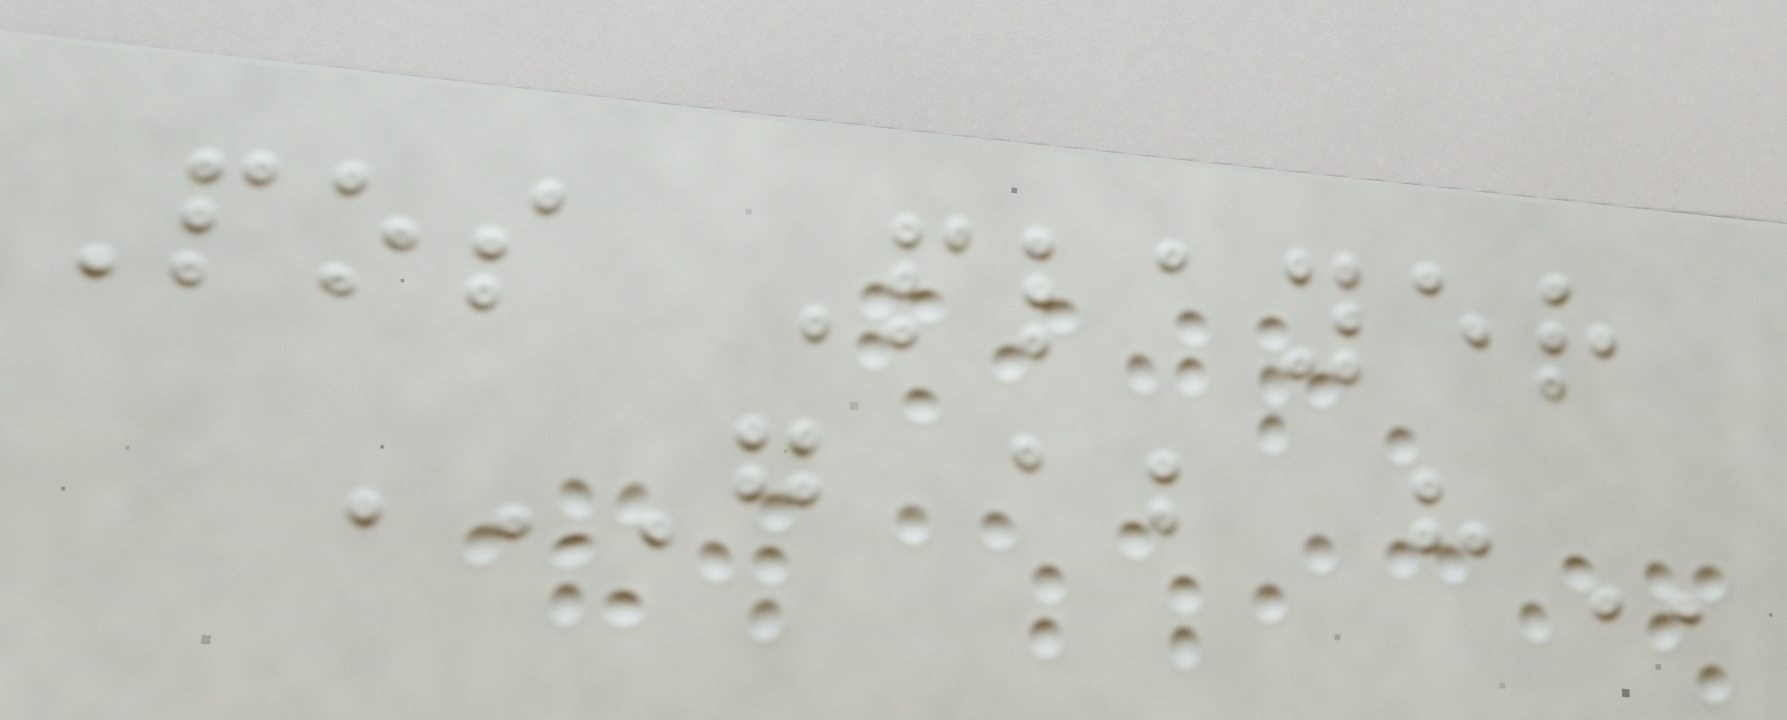Pos Player
G AB H
